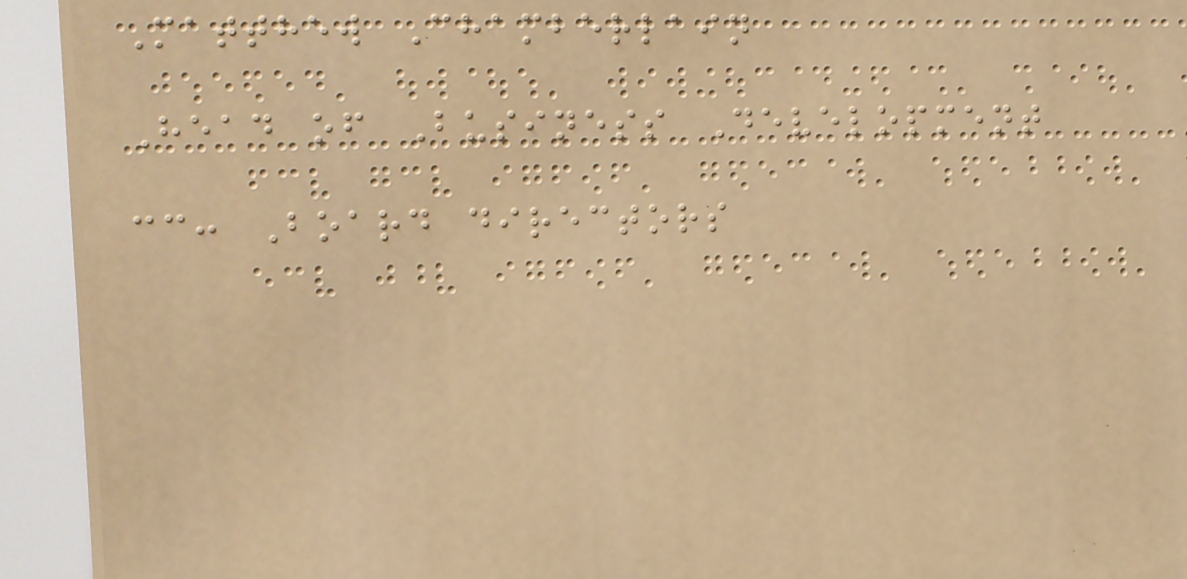Matthew Chamberlain
Head of Business Development
cc: Board directors
